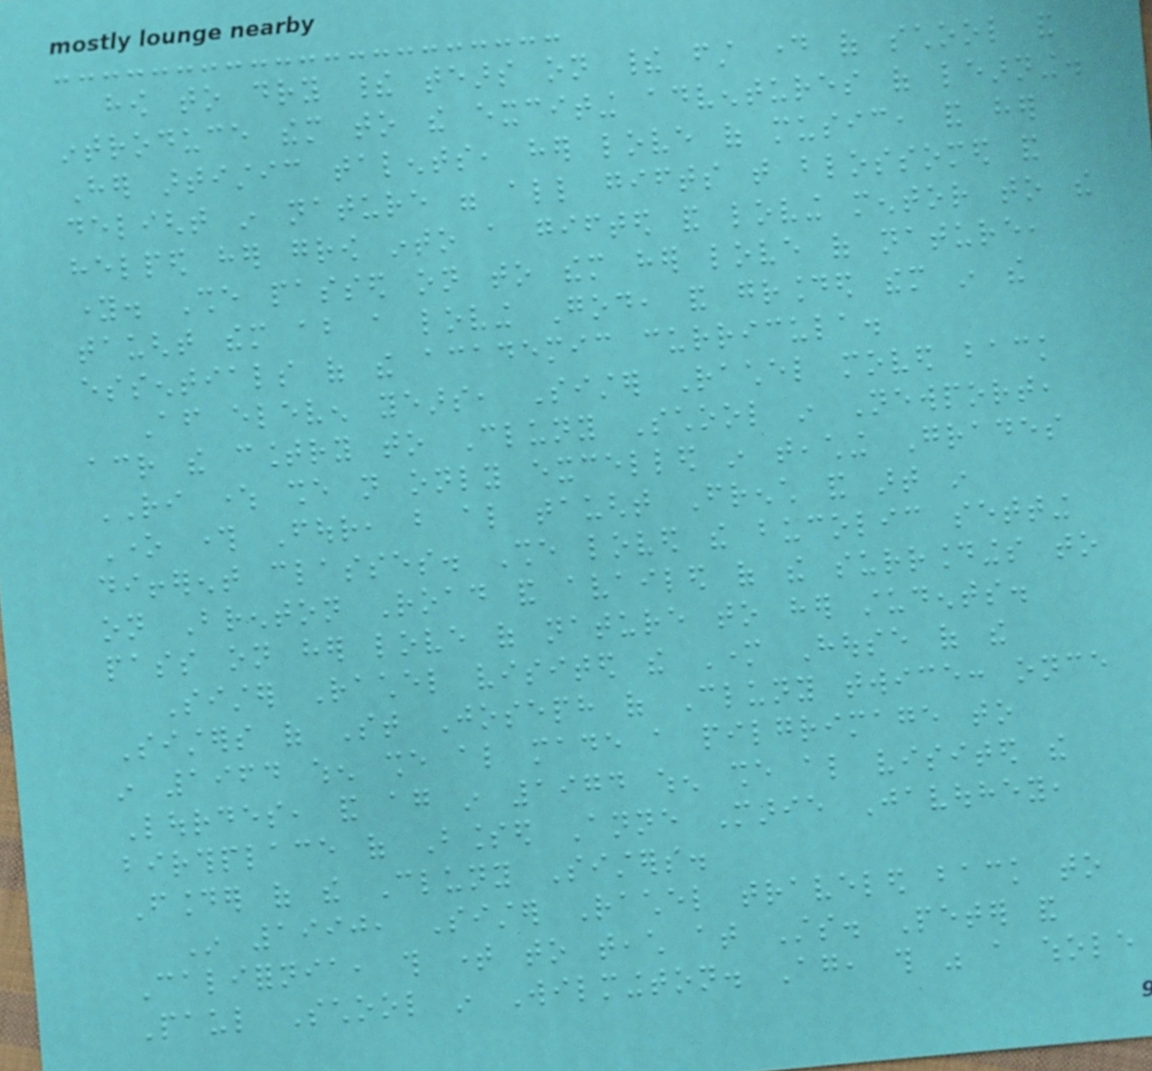how to dry their tears on their first day of school and
introduce them to the exciting adventures of learning.
Her artistic talents, her love of music, and her
delight in nature were all gifts that blossomed and
helped her grow into a gifted and loving mentor to the
young. She passed on to them her love of nature,
taught them about a loving God, and grounded them in the
essentials of the academic curricula.
After eleven years, Sister Rachel moved back
across the country to Cluny School in Newport,
RI where she not only excelled in teaching Grades
One through Four, but also taught French and art in
different classes. She loved the bucolic setting
on Brenton Road and availed of the surroundings to
pass on her love of nature to her students.
Sister Rachel visited the Mother House of the
Sisters of St Joseph of Cluny twice: once
in 1964 when she also made a pilgrimage to
Lourdes, and again in 1974 when she also visited the
birthplace of Blessed Anne Marie Javouhey,
Founder of the Cluny Sisters.
In 1990, Sister Rachel traveled back to
California, this time to teach at Sts. Peter and
Paul School in Wilmington. Again, this was a whole
